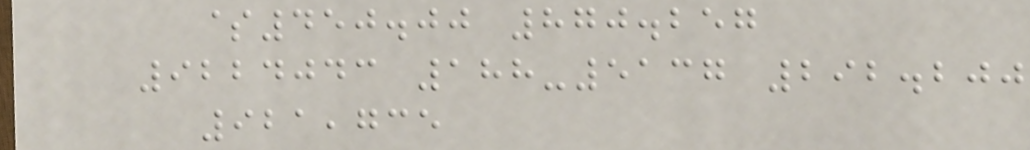$450.00 870.257
9224043 188-5137 292.200
921,735
